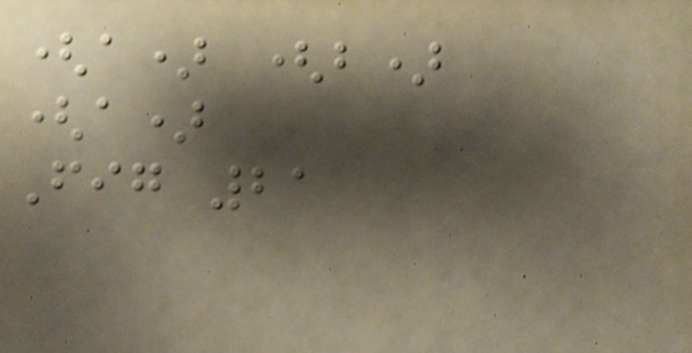(a) (b)
(a)
Fig 21
